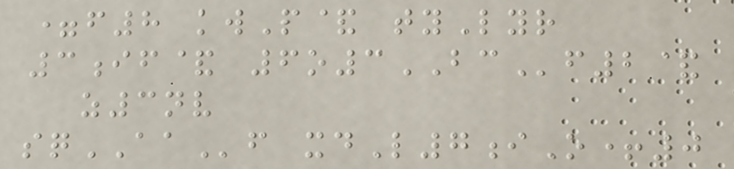=f8 kwP& tyLyr
3if& 6o3BCf2&
z3nv
sqAAf xdL7iO+0
